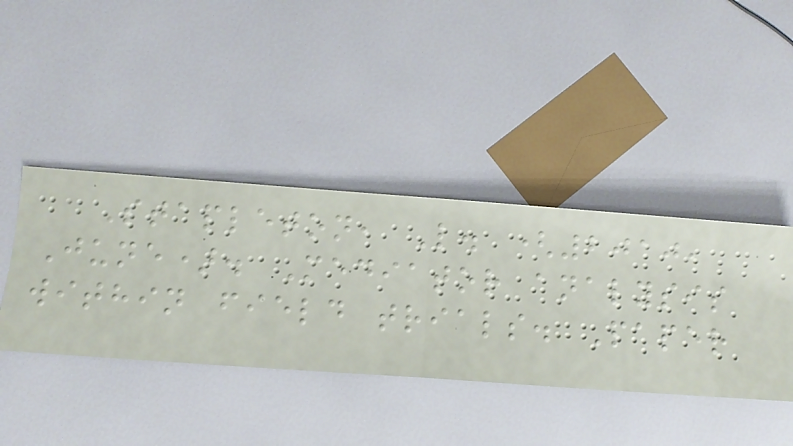Stapleton, L. (2010,
June). Mediator analysis
within field trials. Paper
